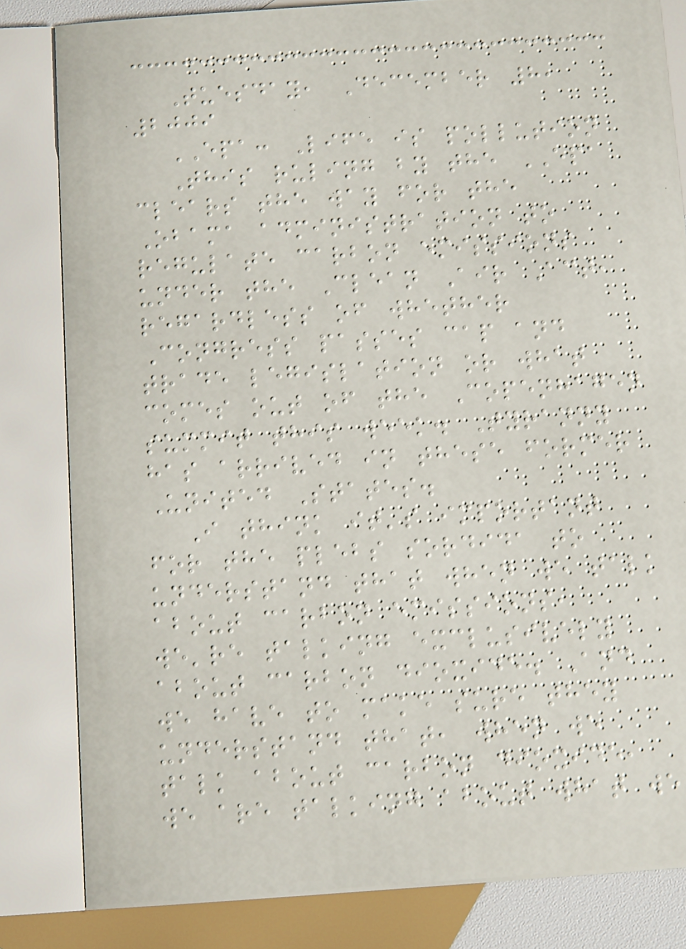Tuesday, December 8,
2009
EPA: Life is pollution
This ruling by the EPA
clears the way for the
Obama administration to
regulate carbon emissions
under the Clean Air Act,
regardless of whether
Congress passes cap and
trade legislation or what
comes out of the Copenhagen
summit this week. Tyranny
has arrived in these former
United States.
I think it's important
for the plebs sordida to
understand that when we talk
about carbon emissions,
we're talking exclusively
about carbon dioxide. And
we have to make sure they
understand that, when we
talk about carbon dioxide,
we are talking about what we
